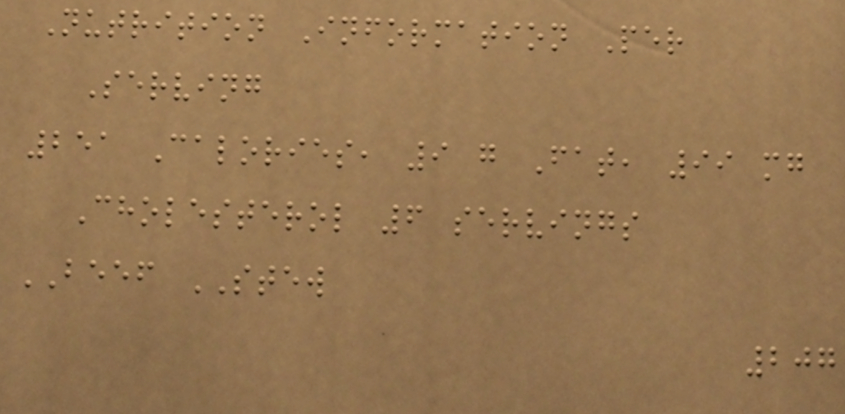Nutrition Information Per
Serving
251 Calories, 9 g Fat, 99 mg
Cholesterol 6 servings
BEEF STEW
207
